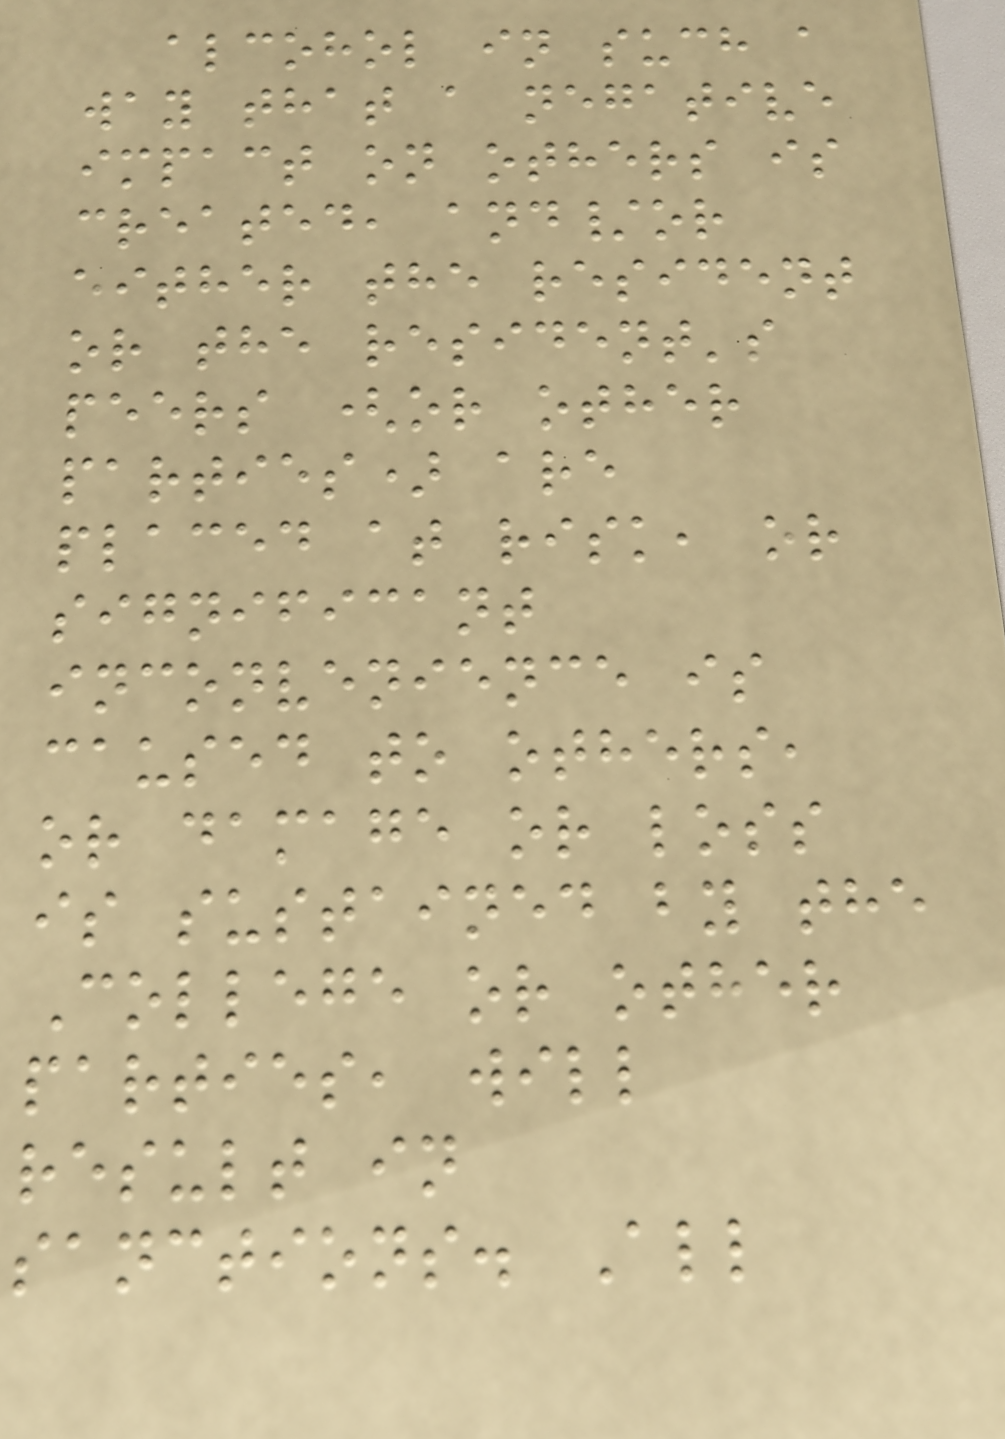alcohol in such a
way that a negative
impact on others is
created, and/or
either the resident
or the resident's
peers (or other
parties) are
placed at risk, or
significant
inconvenience is
caused to others,
or damage or loss
is sustained by the
College or other
parties, will
result in
sanctions. All
